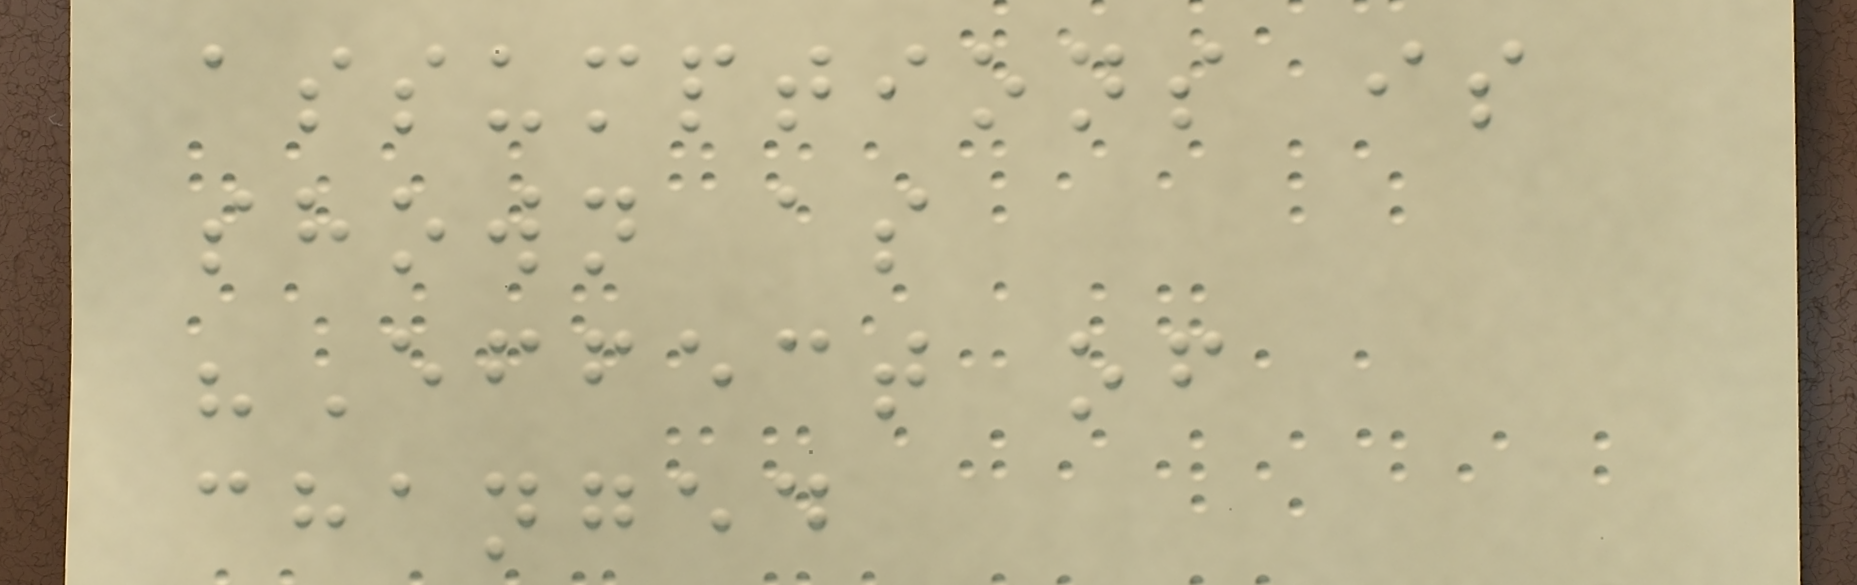assumptions is
shown as
"Effect of
changed
